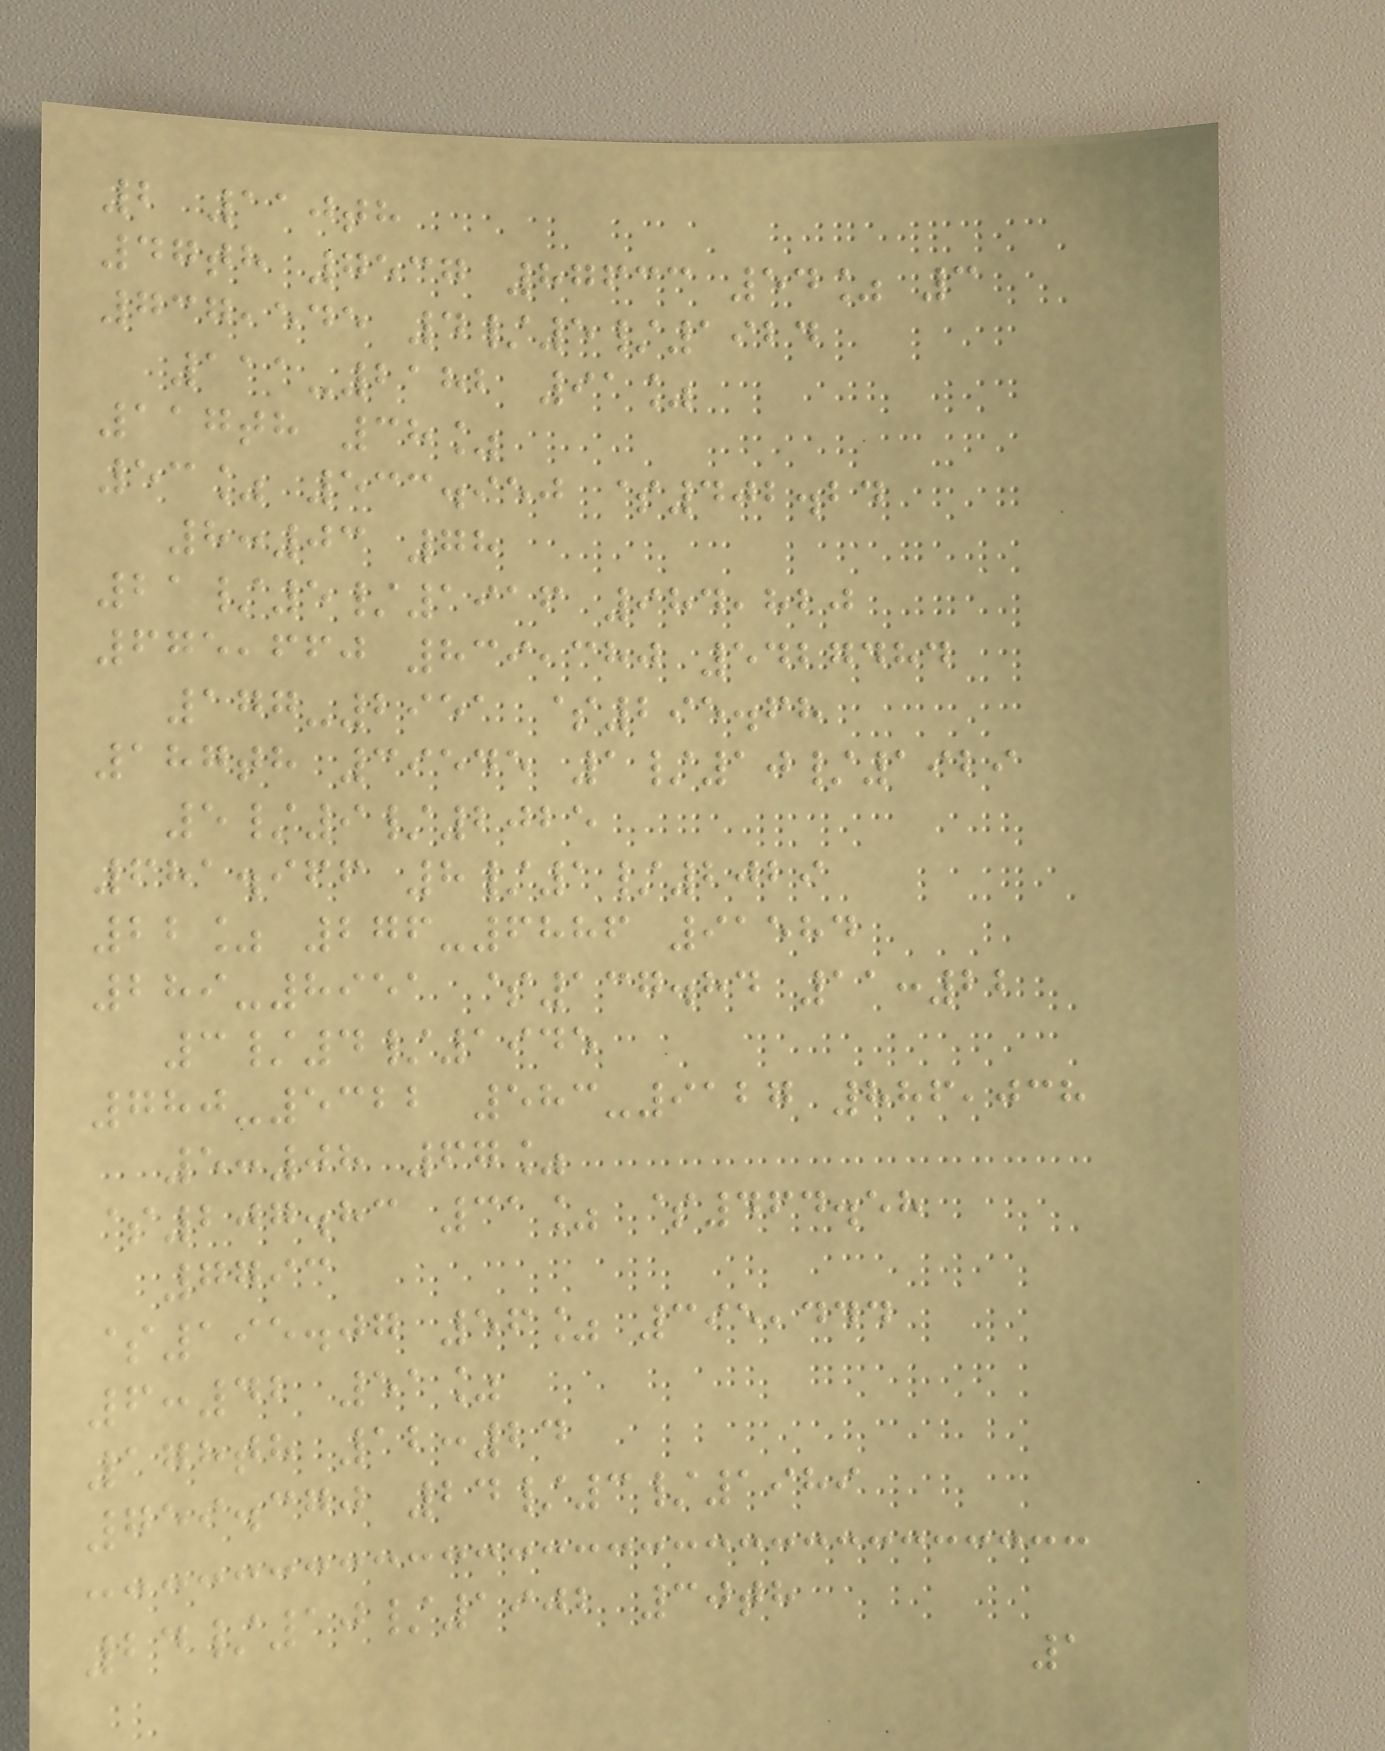2 110th
47th 7537 87633 54% 3
737,545 4/5/1924
111-2182 91%
117th 38%
53% 533.950 $402.24
8:03 78
21/5/1916 984,820
675,660 839,380 5427484
177-2951 $295.68
187th 39545 1/10/1929
5/9/2025
681.966 8/1/2029
22% 276-6886 91584
289-8951 $137.84 11:22
3/4/1945
780-5322 583-9127 886,038
5:08 67%
$207.83 31% $464.58
7793
$195.07 56% 395,444
6:42 51%
178th 12:24
759.370 24/3/1989
24/10/1902 30th
1
